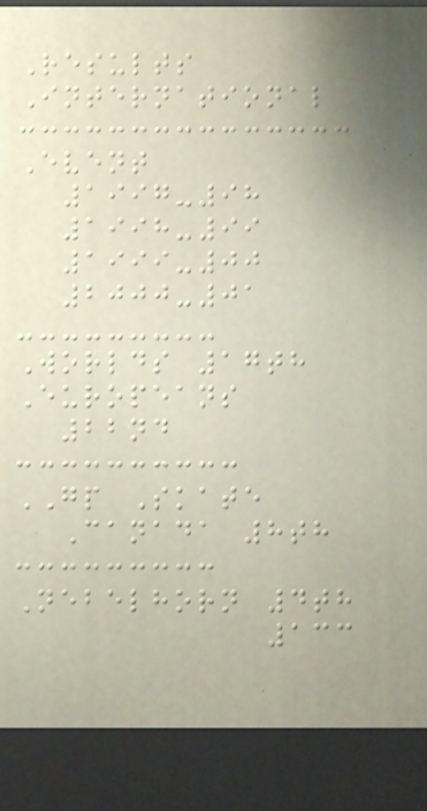Results
International
Event
1997-98
1998-99
1999-00
2000-01
Worlds 17th
Europeans
22nd
GP Skate
Canada 8th
Nebelhorn 4th
133
